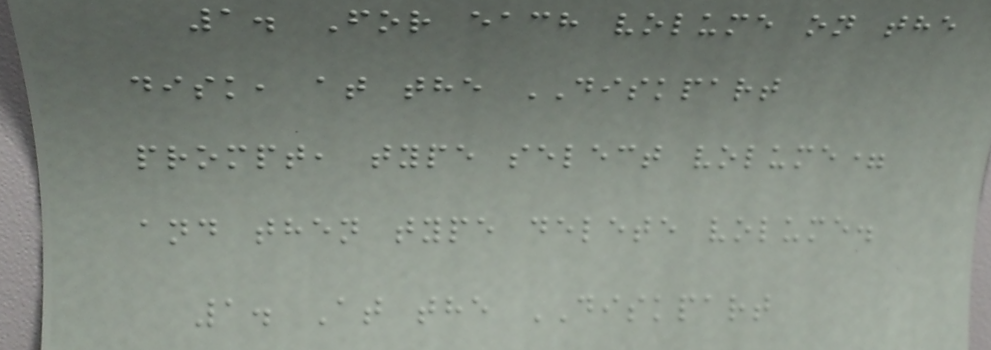1. For each volume on the
disk, at the DISKPART
prompt, type select volume=
and then type delete volume.
1. At the DISKPART
